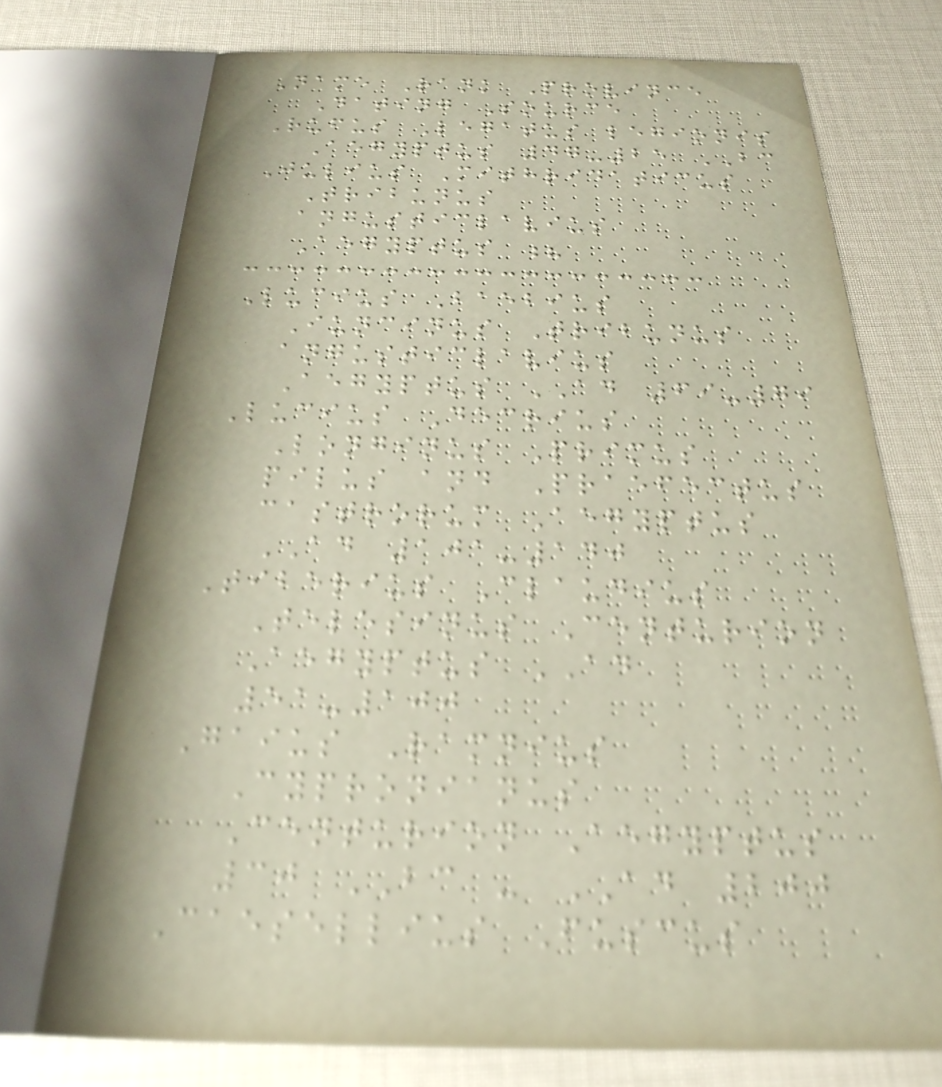Name Rank Province
Dating Source
Rufus Legatus legionis
Aegyptus 47-25 BC
Julius Mithridaticus
Tribunus
angusticlavius
Aegyptus ?
Lucius Baebius
Iuncinus Tribunus
angusticlavius
Aegyptus AD 69-79
Lucius Decrius
Longinus Primus
pilus and Praefectus
castrorum Aegyptus
AD 101-140
Tiberius Claudius
Telesinus Centurion
Aegyptus AD
51-100
Gaius Ramnius
Cypronianus
Centurion Aegyptus
30 BC - AD 200
Caesellius Fuscus
